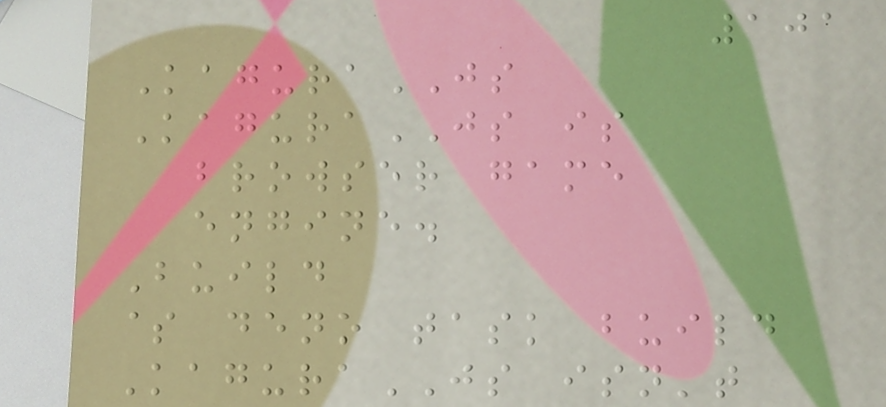101
KaguraJS
KaguraJS is
browser game
engine.
Build
$ deno task build
KaguraJS isn't
